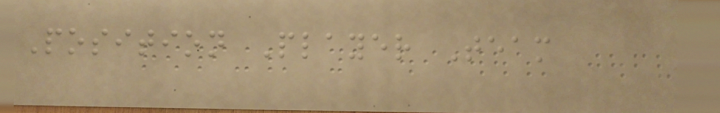Position Player Team
